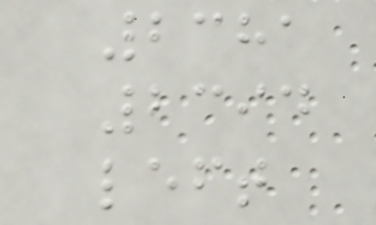2381
2394
left
